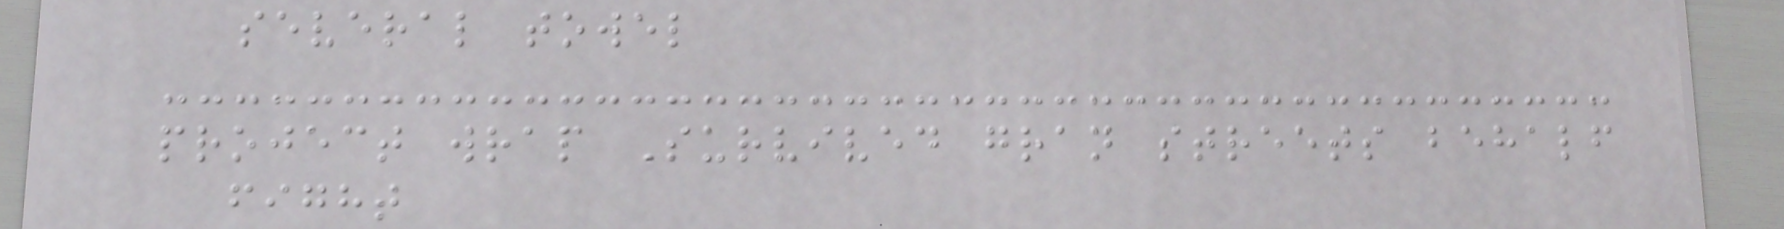several towel
project wrap Survived gran streets behalf
fight
